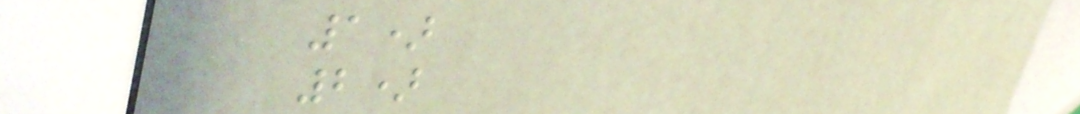1)
2)
